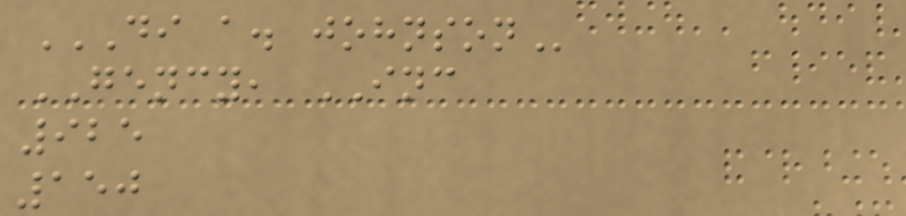DI A. JOHNSON
GENCY, INC
925
150
